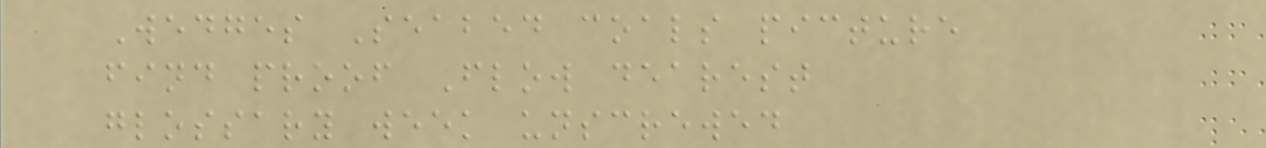Wedges Seabed coals picture
find proof Flow dearest
glossary week unscrewed
